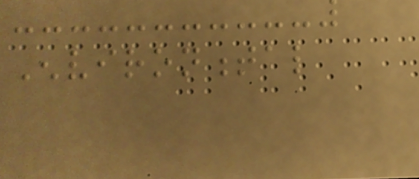Environmental
